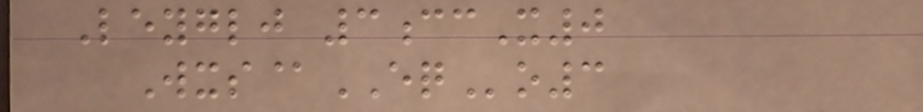Leyglj 3ccX0
Wxs@EQo3
